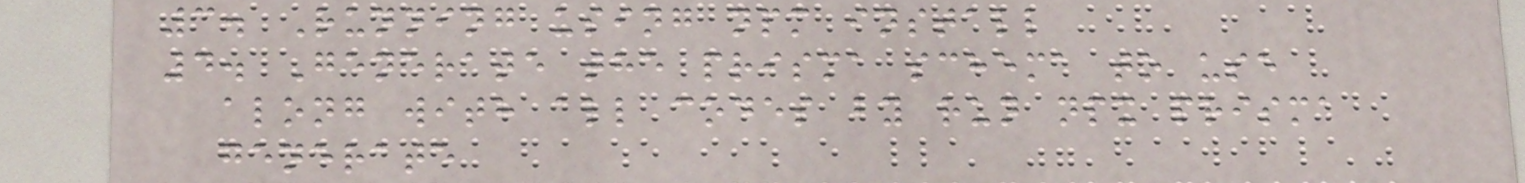3. Running using npm install
4. Generate the prisma schema to use
along with all codes by run npx prisma
generate
